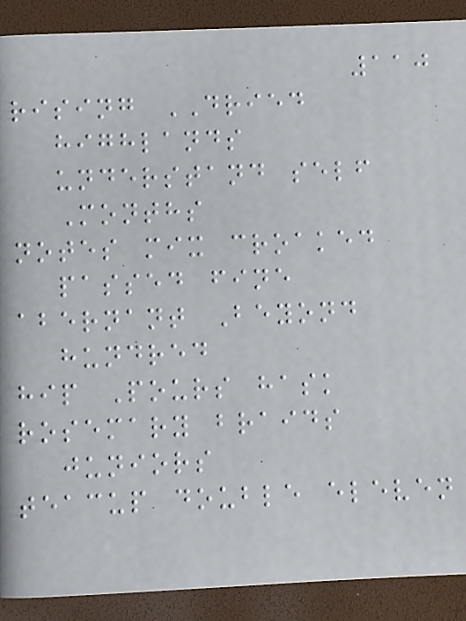110
rising DRIED
highlands
understand self
Months
notes mix croaked
passed fine
abernant Beyond
hundred
hip Pours hask
rosemary braids
juniors
teacup double eleven
